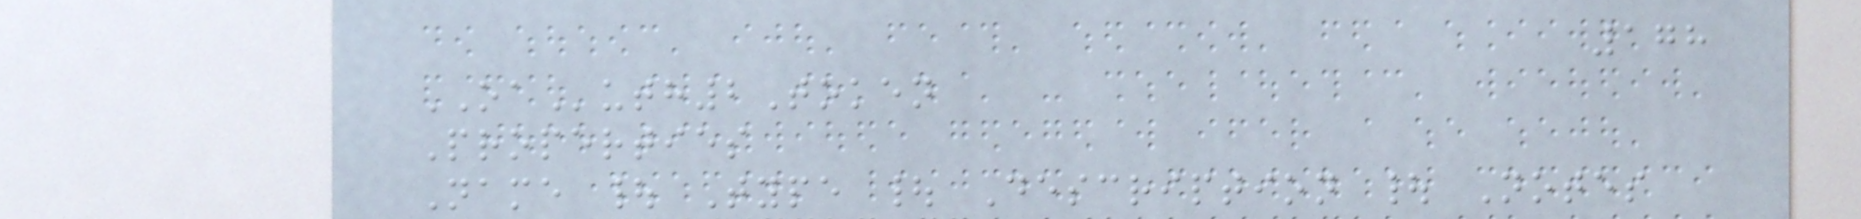178
OAuth2Token
Properties
Name | Type | Description | Notes
